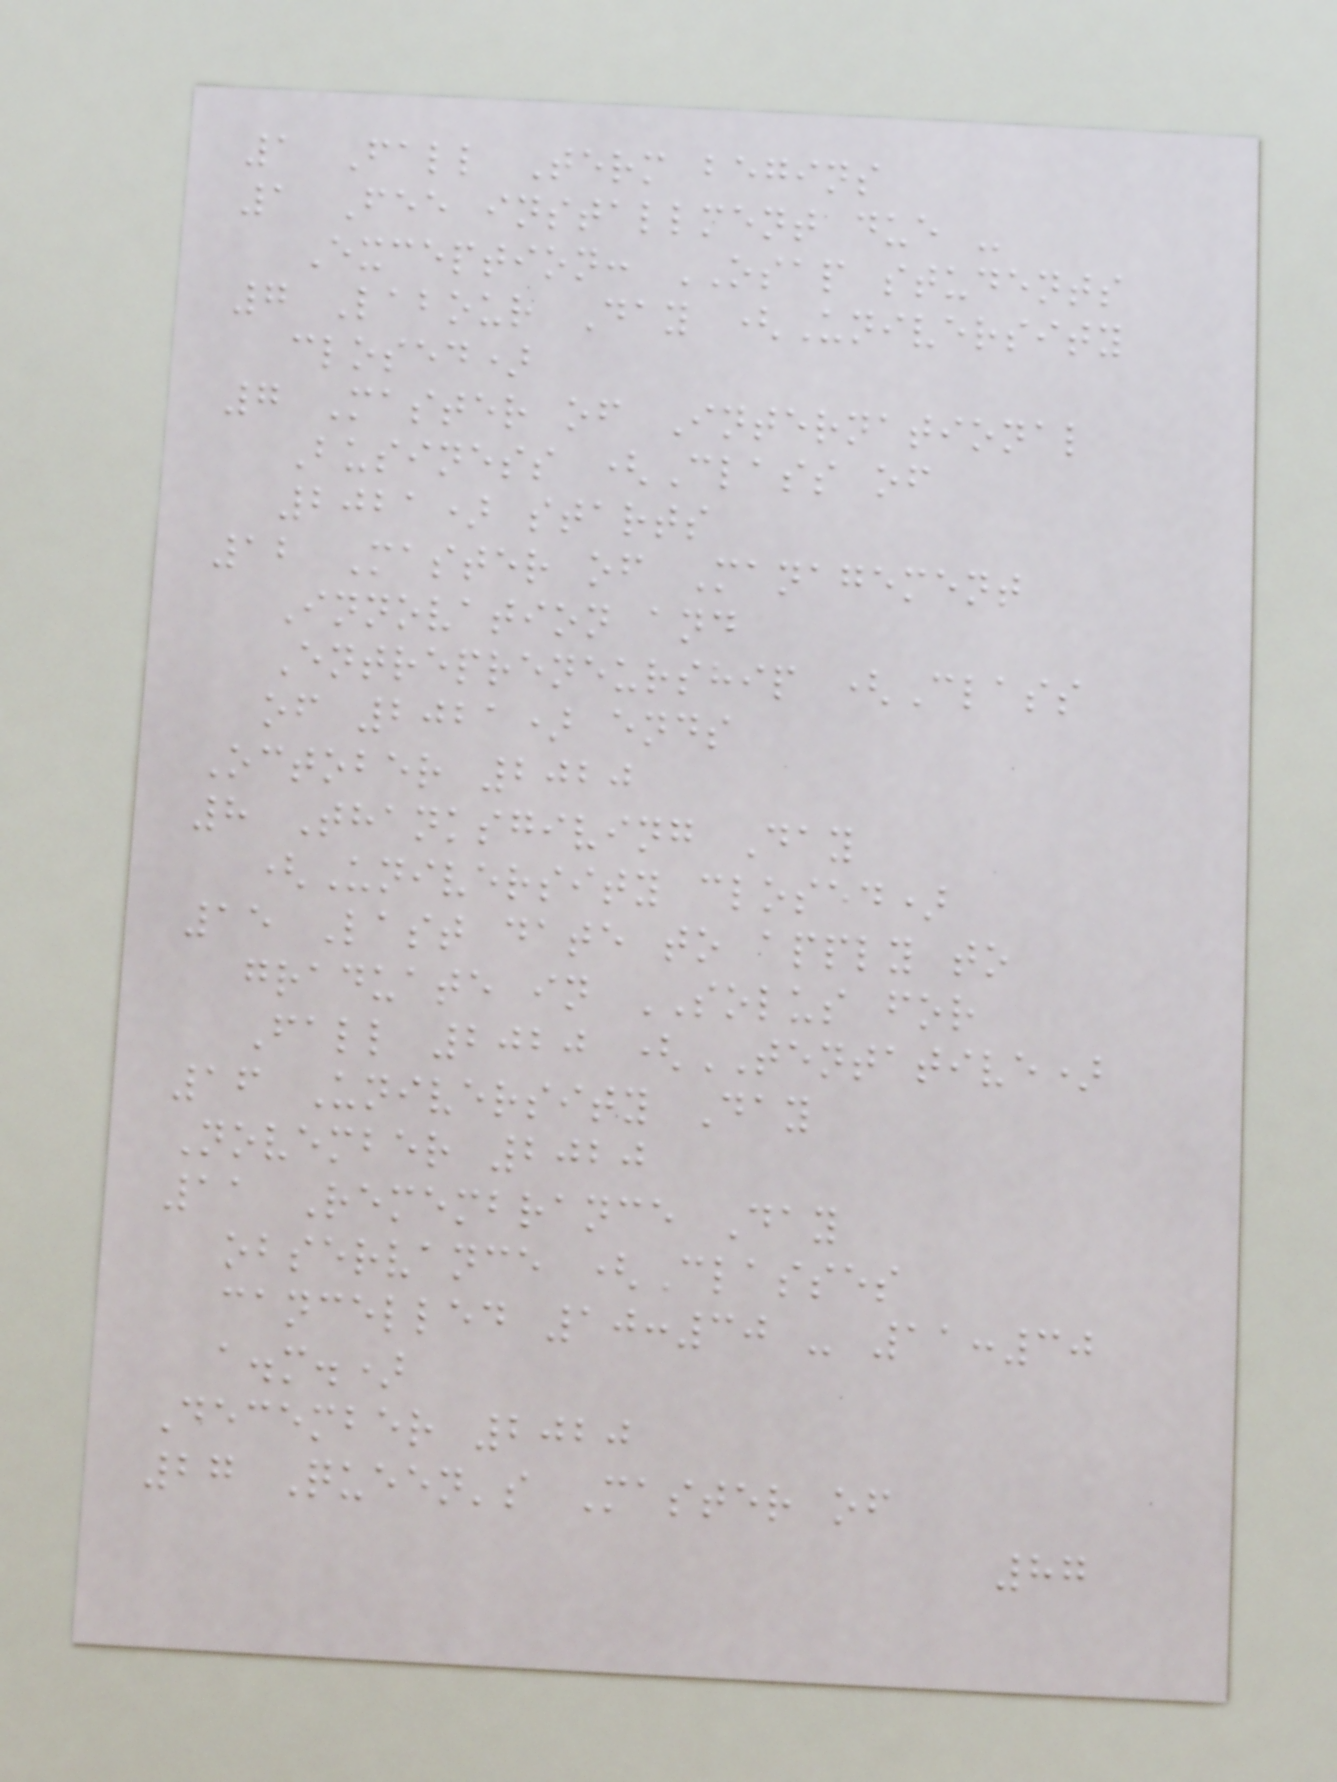1 Fall Term begins
1 Fee installment due -
Exception: OSAP students
7 Labour Day (University
closed)
7 Master of International
Business (Class of
2021) starts
12 Master of Management
Innovation and
Entrepreneurship (Class
of 2021) ends
October 2020
8 Thanksgiving Day
(University closed)
15 Last date to apply to
graduate in SOLUS for
Fall 2020 (TENTATIVE)
16 University Day
November 2020
11 Remembrance Day
observance (Classes
cancelled 10:30 - 11:30
a.m.)
December 2020
27 Queen's Master of
87
